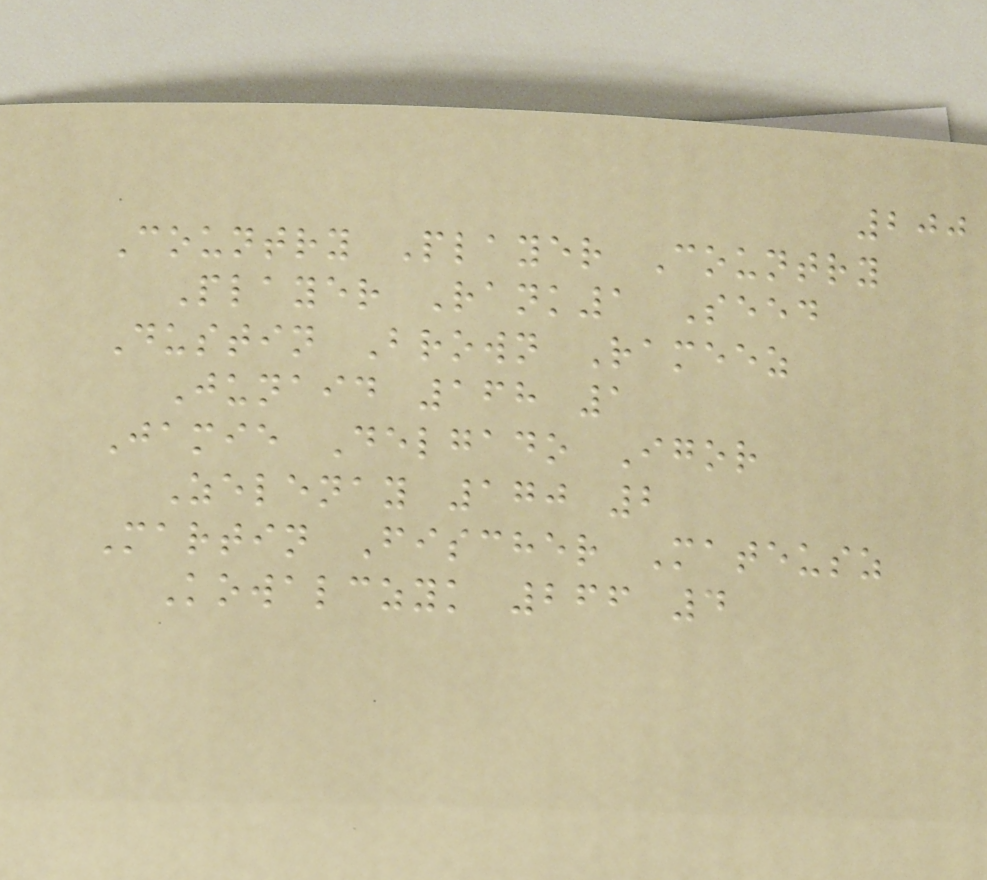200
Country Player Country
Player Rank1 Seed
Dustin Brown Rameez
Junaid 168 1
Jamie Delgado Igor
Zelenay 170 2
Martin Fischer Mateusz
Kowalczyk 266 4
